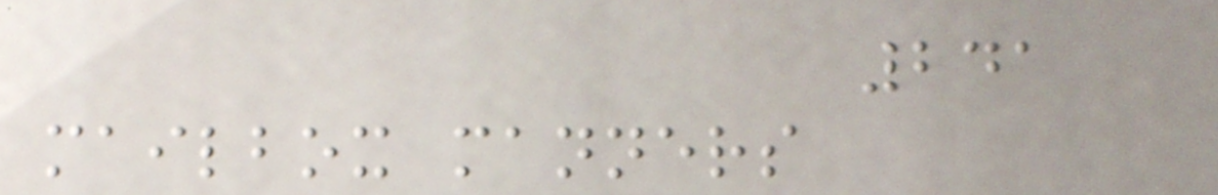241
mailbox manners
